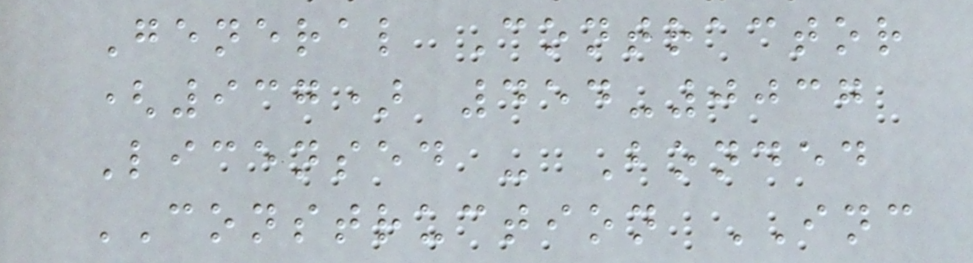General Contractor
(937) 454-0037
Licensed - Bonded
CONSTRUCTION INC
